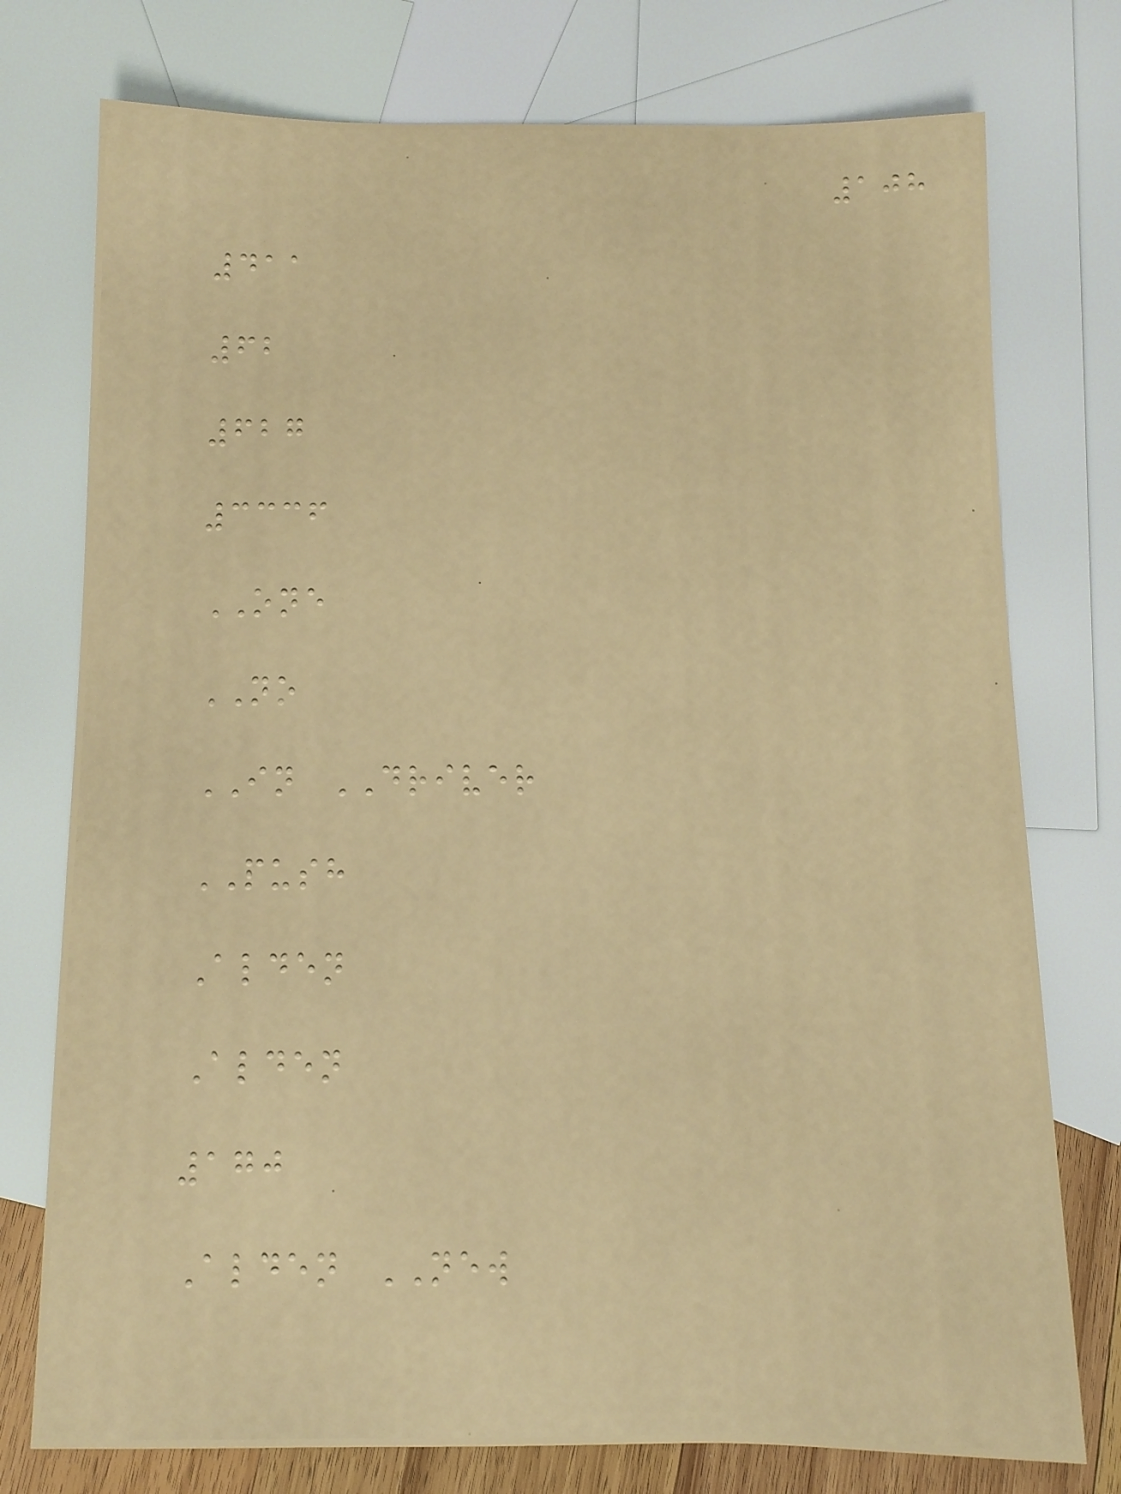108
411
62
627
3336
ONE
NO
IN DRIVER
PUSH
Alden
Alden
170
Alden NEW
